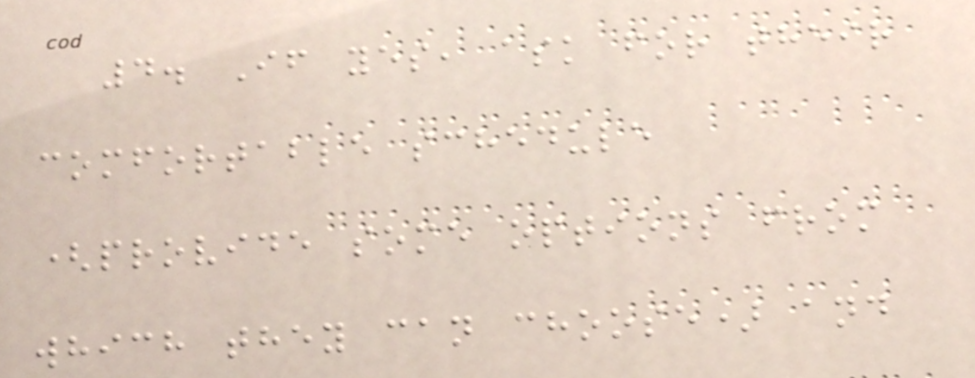4. If yes, ask for their
comfortable schedule
(provide some options from
which they can choose) and
